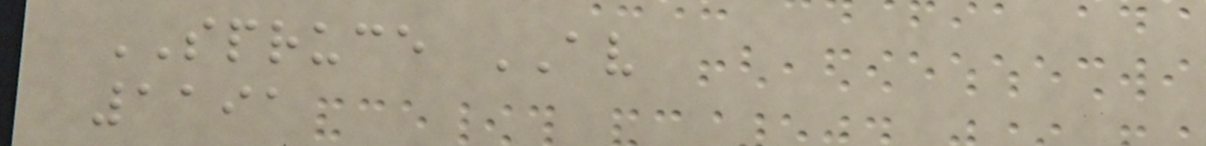SPRUCE AV
1191
